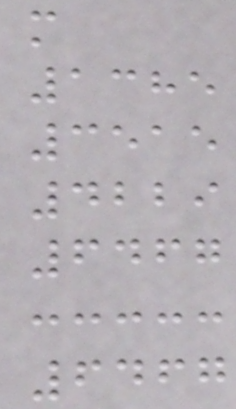m
1385
3515
4229
6467
6467
